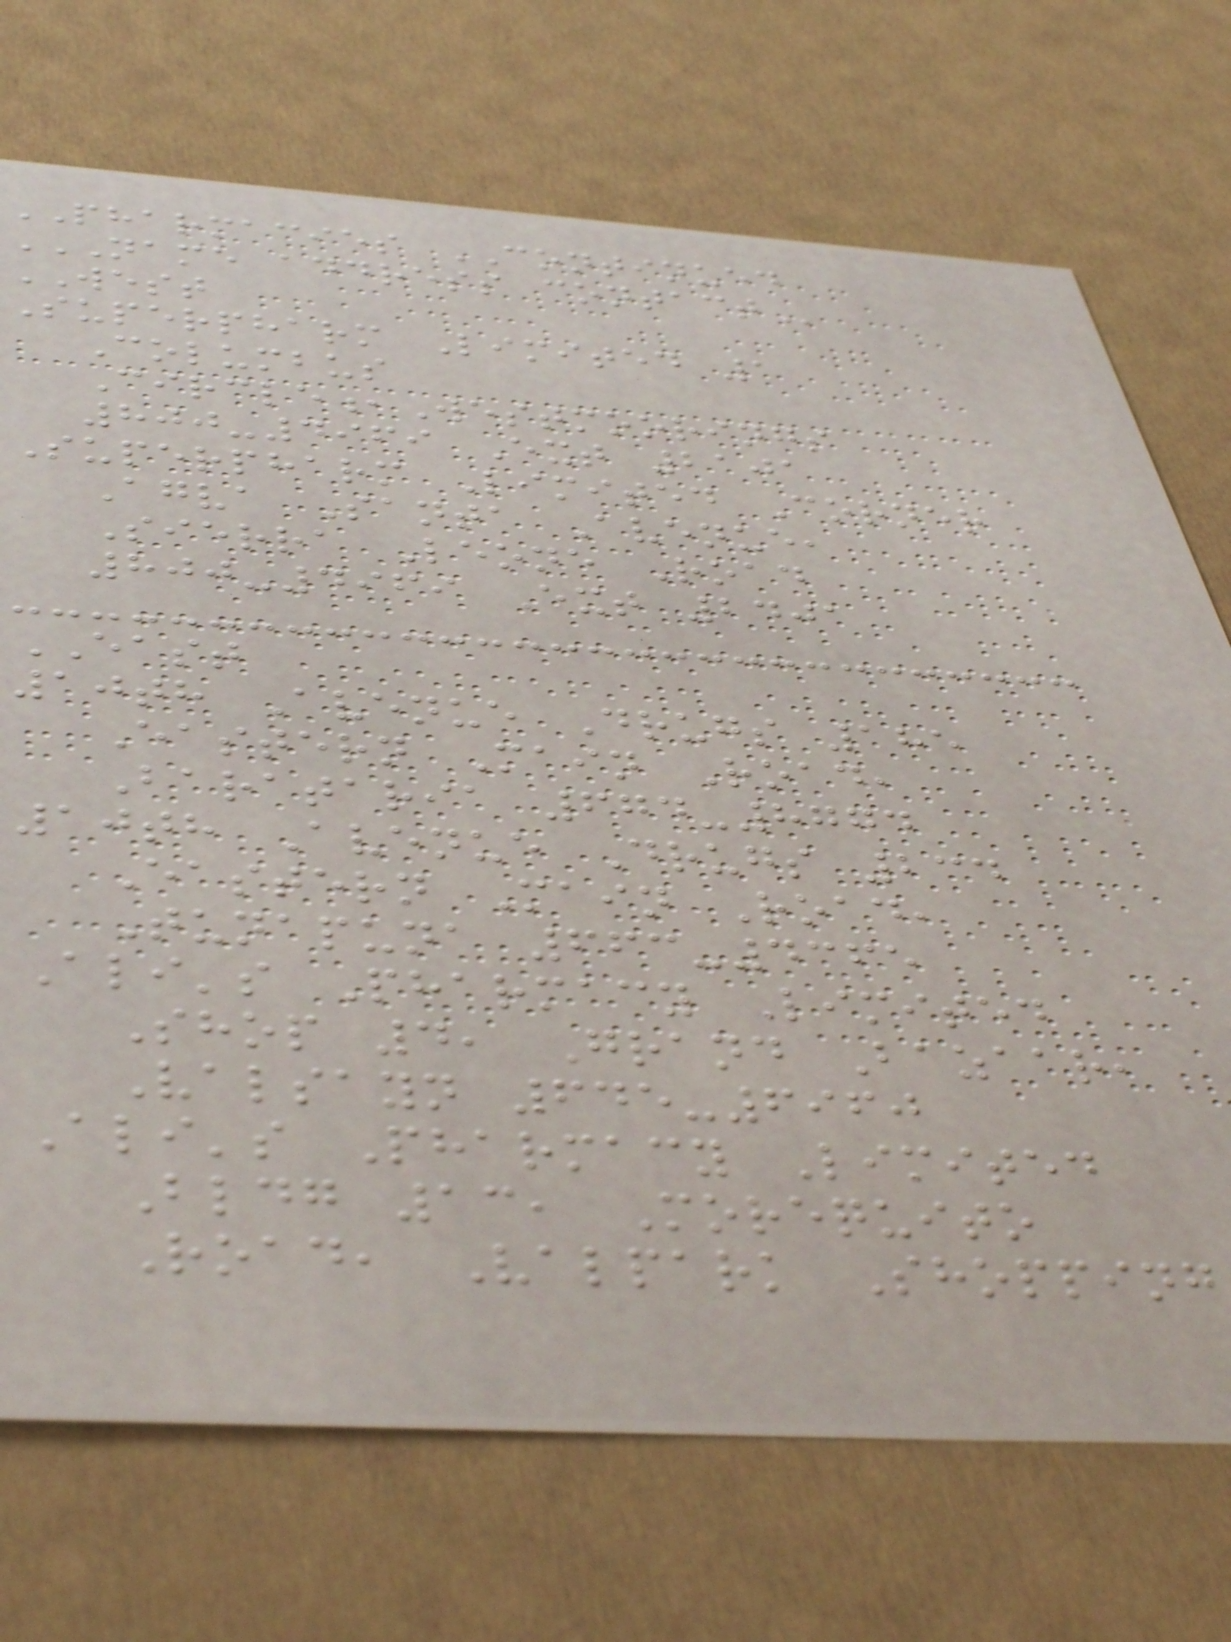PHARMACIES CONTINUED
NAME ADDRESS CONTACT
WEST
Superpharm Limited 1
Columbus
Circle,Westmoorings
800-4969 Ext 2101
Superpharm Limited Corner
Agva Santa Avenue,
Sierra Leone Road
800-4969 Ext 2401
EAST
10th Avenue Drugs 185
Eastern Main Road,
Barataria 674-8774
10th Avenue Drugs 234
Eastern Main Road,
Tunapuna 663-4365
Ali's Pharmacy Limited
Shop 4, Grand Bazaar,
Valsayn 645-6960
Ali's Pharmacy Limited
Bldg 13, Morequito
Road, Valpark Shopping
